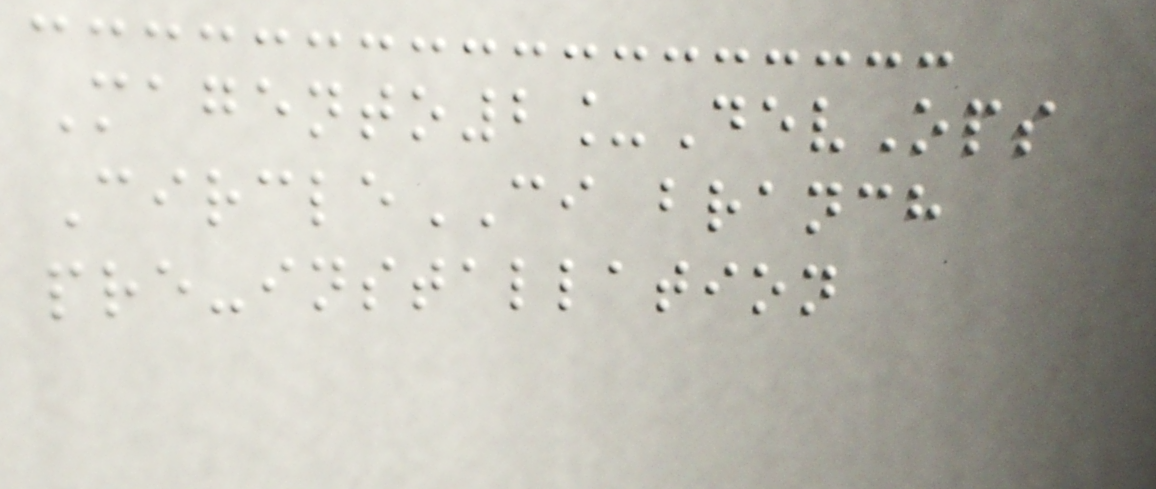Magento2_DevOps
CircleCI branch
pre-installation
